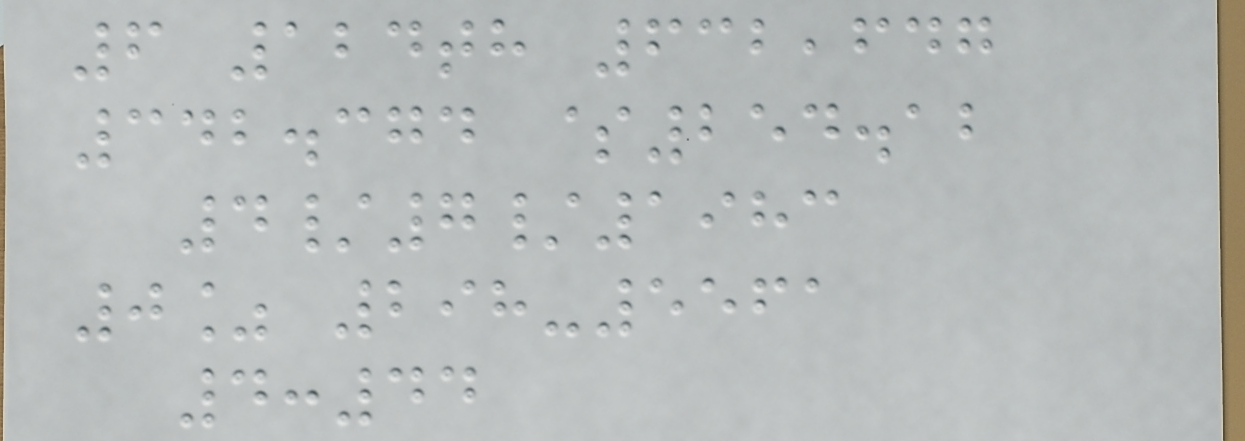6 124th 632,647
342.374 $254.12
4/7/1983
0% 298-5561
4:44
